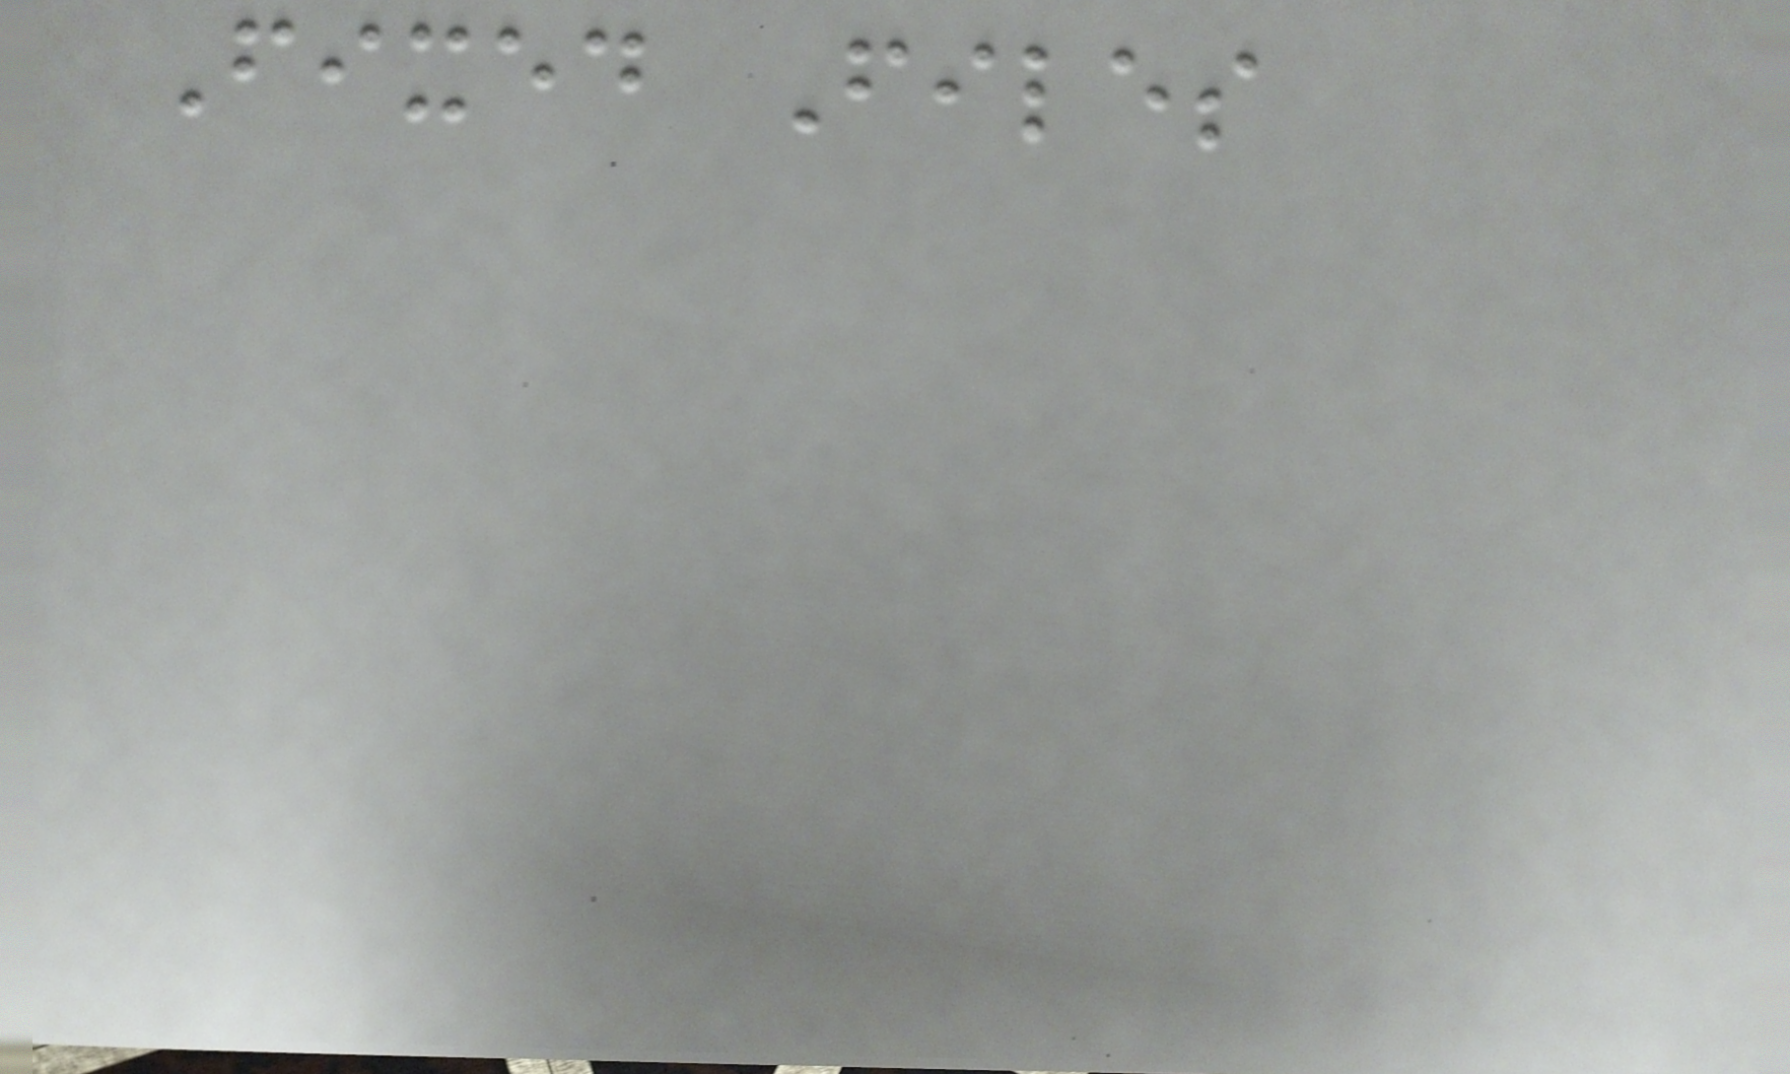Fixed Files
